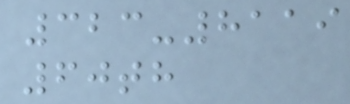323-8119
60th
